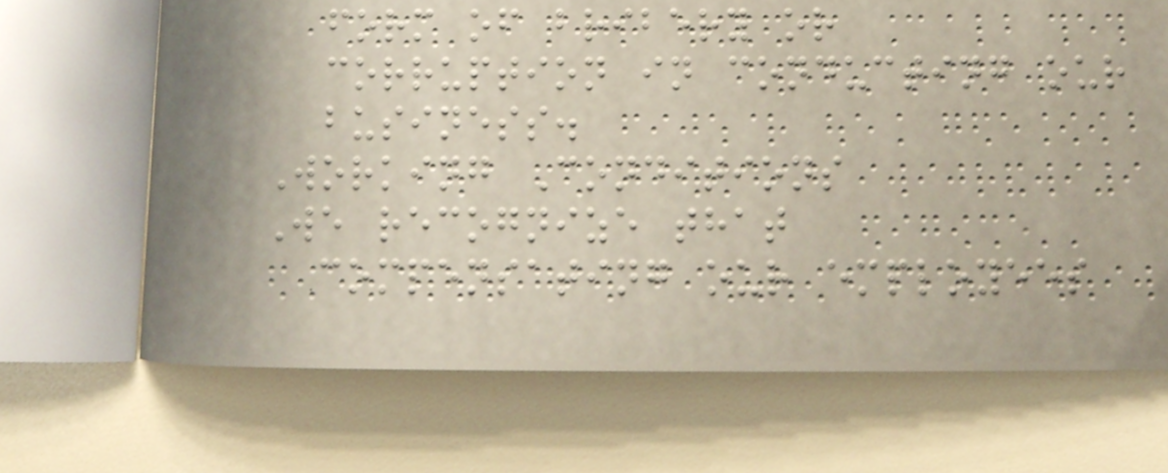form of bribery or
corruption in conducting our
business.
Working Conditions
We recognize that
compensating our employees
